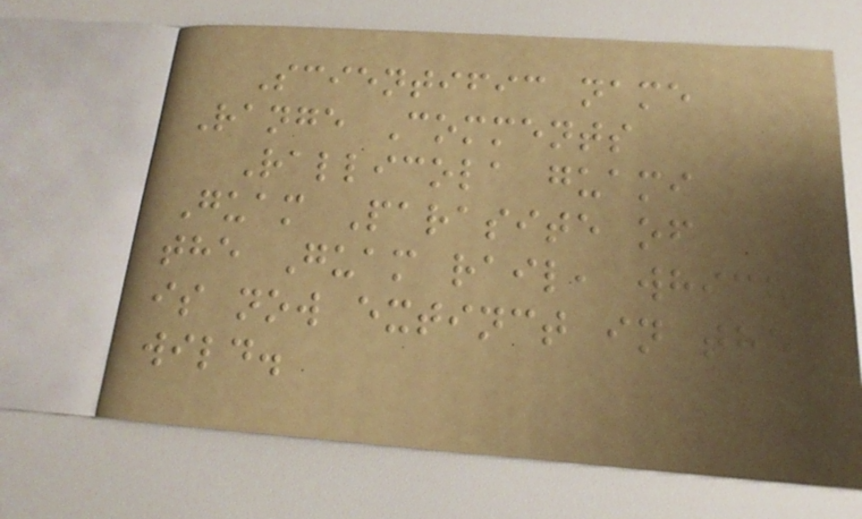Scientific name
Range Comments
Rallicola guami
Guam Parasite of
the Guam rail, which
is now extinct in the
wild.
